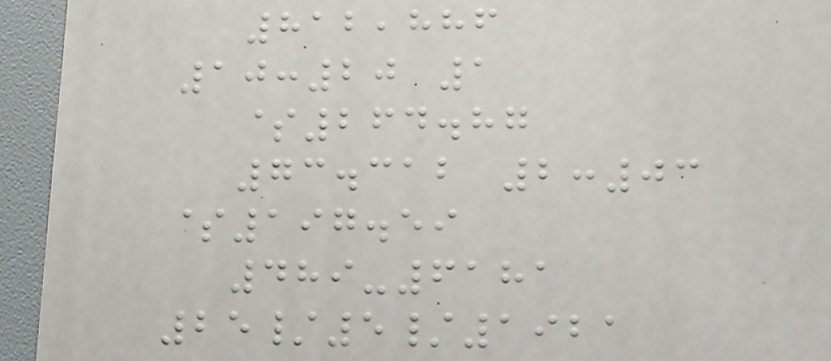812,886
10:20 1
$264.87
73.312 2:03
$197.59
489-6181
25/5/1921
